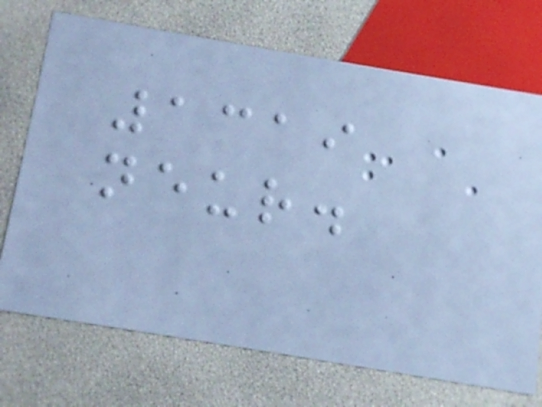1319
neur.
